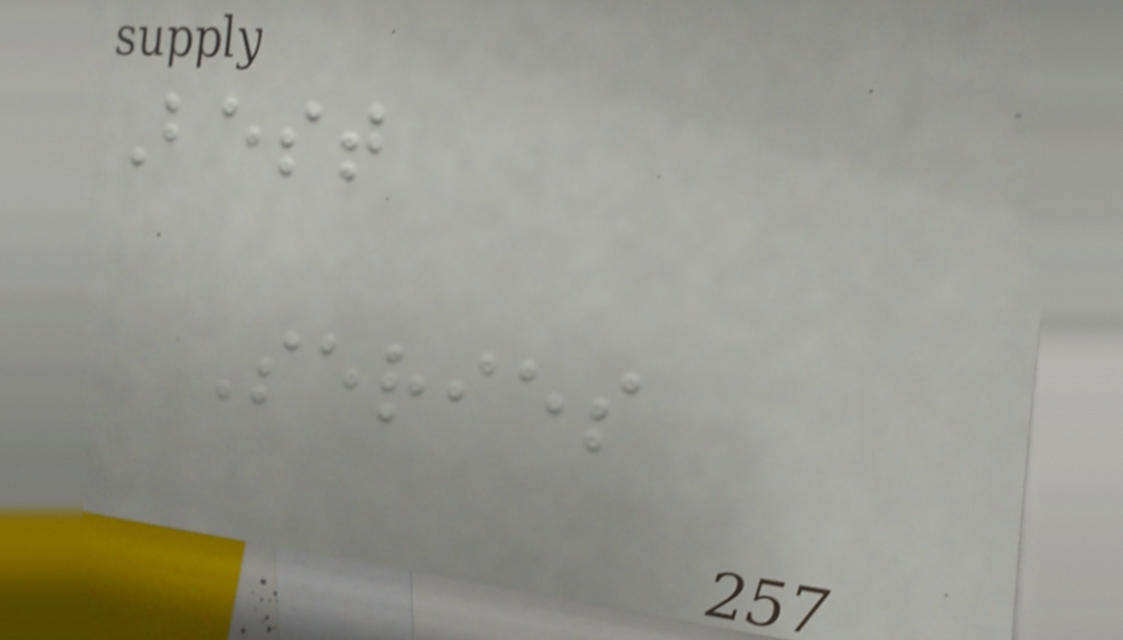Best
Series
